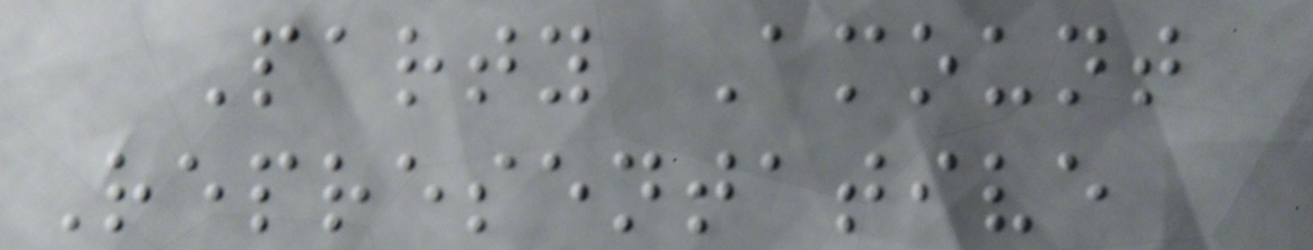Party Amount
Representative
